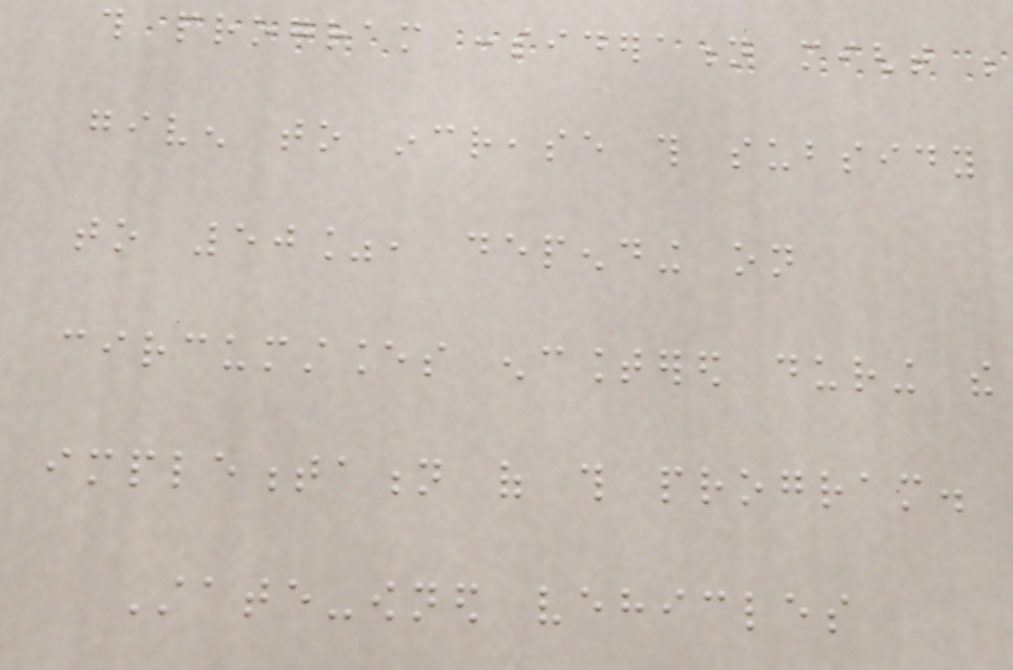this program consideration might be
given to increase this subsidy
to 50%, depending on
circumstances encountered during the
implementation of this program.
State-owned vehicles
